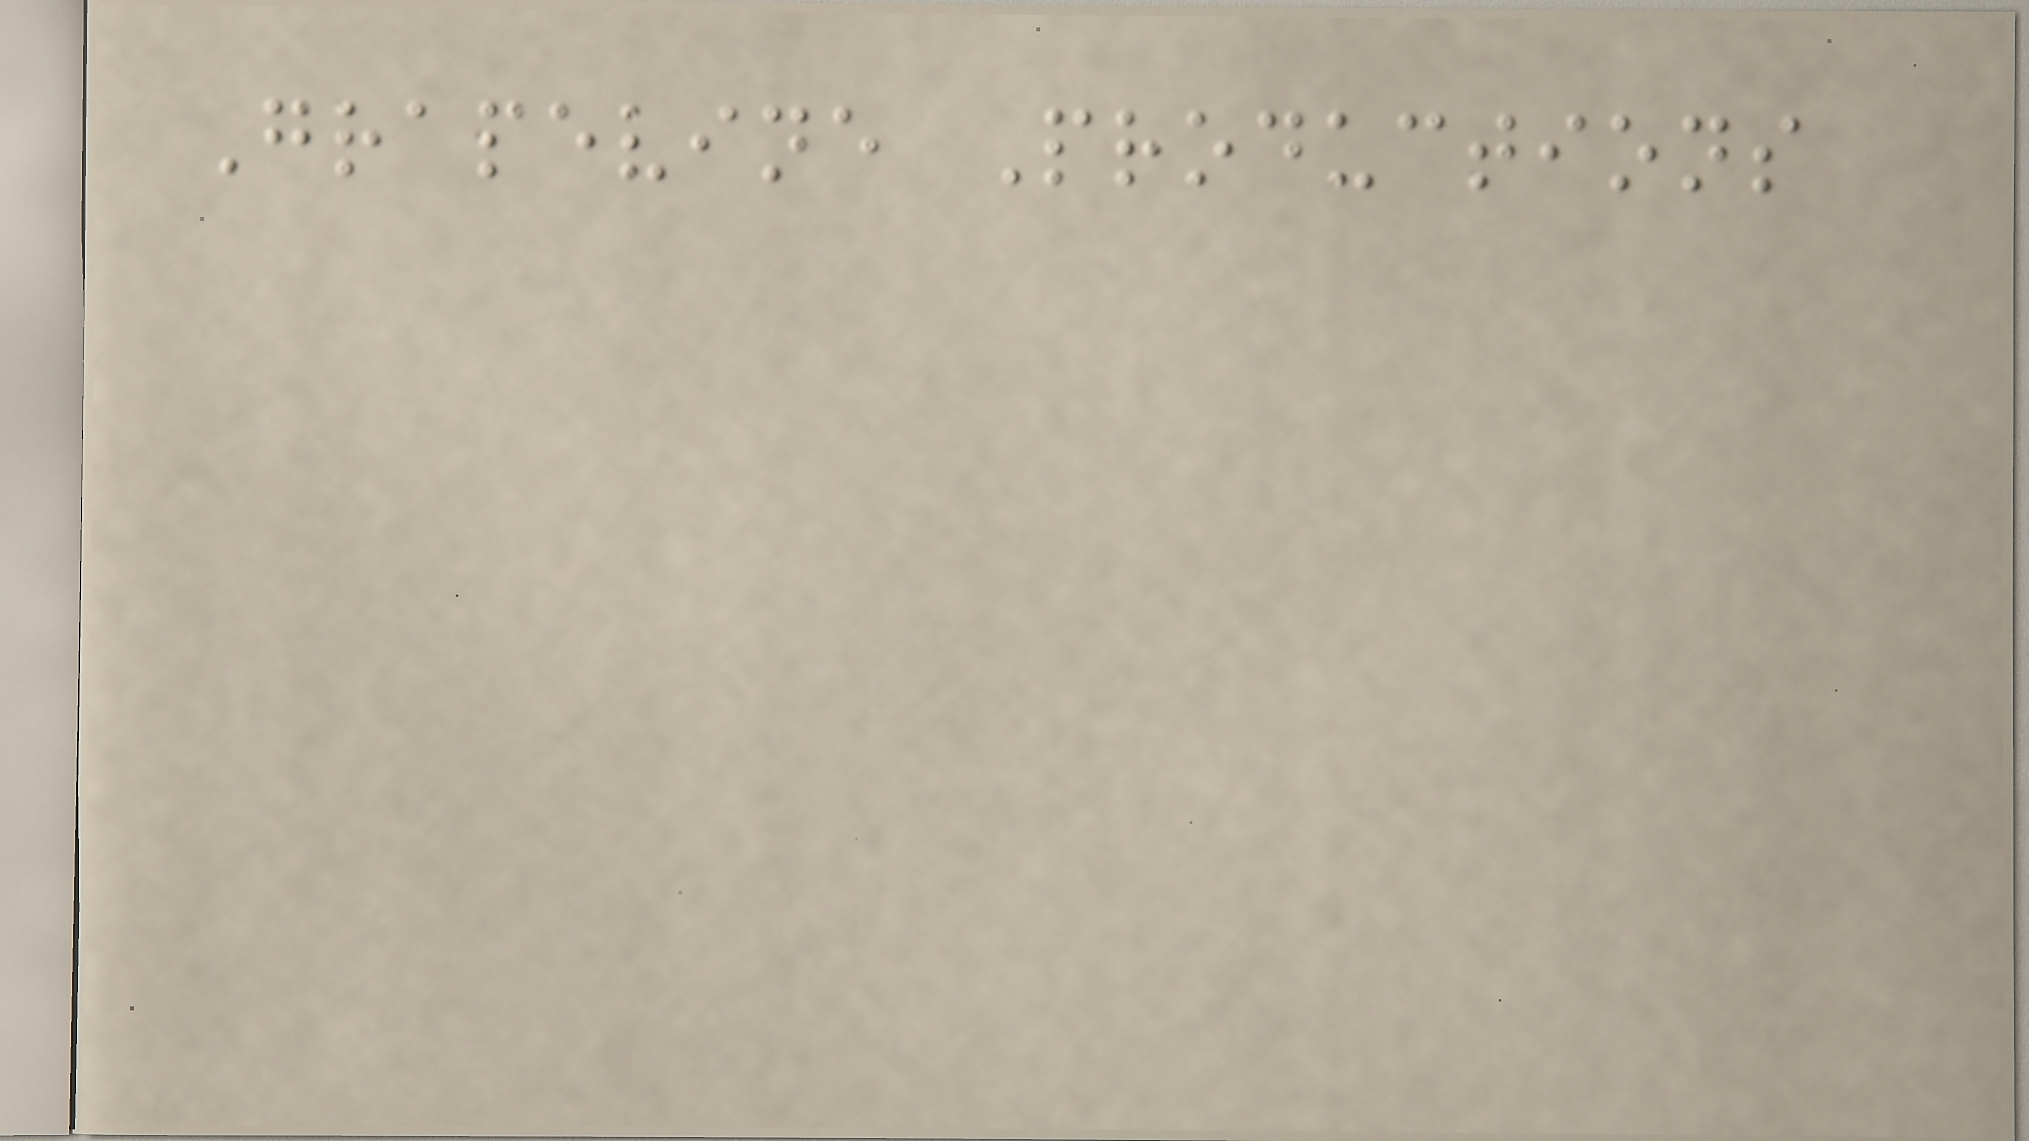Grapevine Productions
